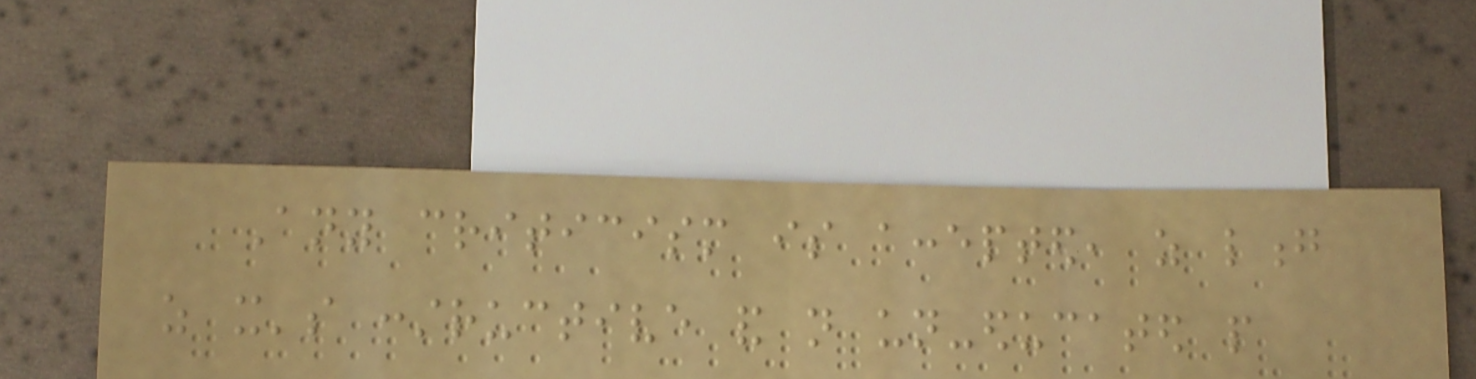Any criticism is accepted, as long
as it's constructive and not un-educated people
